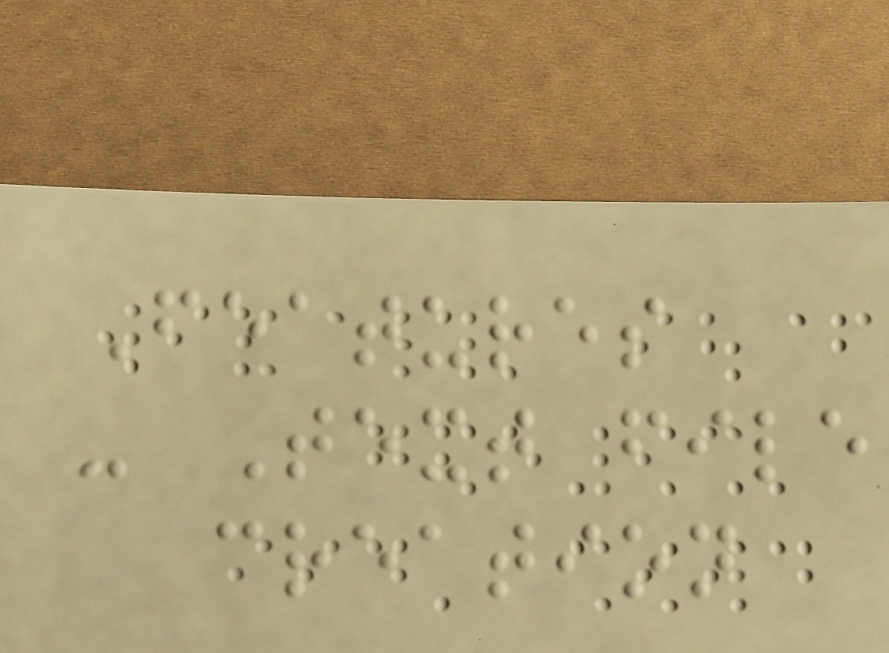Features
- Text file
creation
